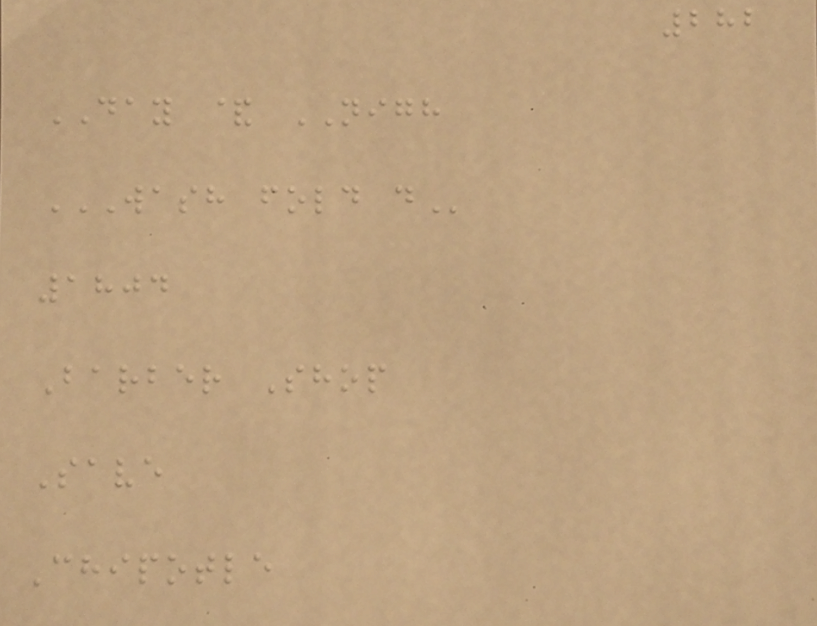282
DAY & NIGH
WASH FOLD D
1804
Barber Shop
Save
Chipotle
